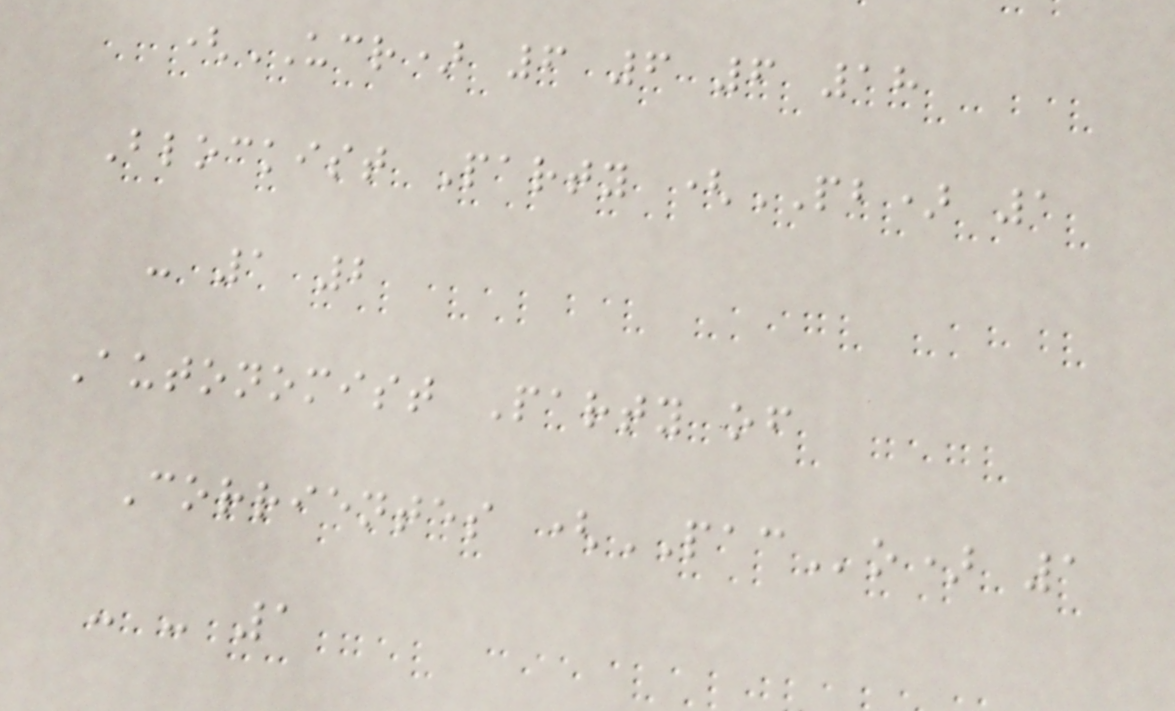(UCR) 6 6 6 18
Blockist Party (PB) 1
- 1 2
Autonomist Party of
Corrientes (PACo) 1
- - 1
